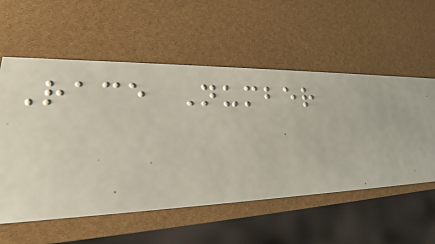Race Number
